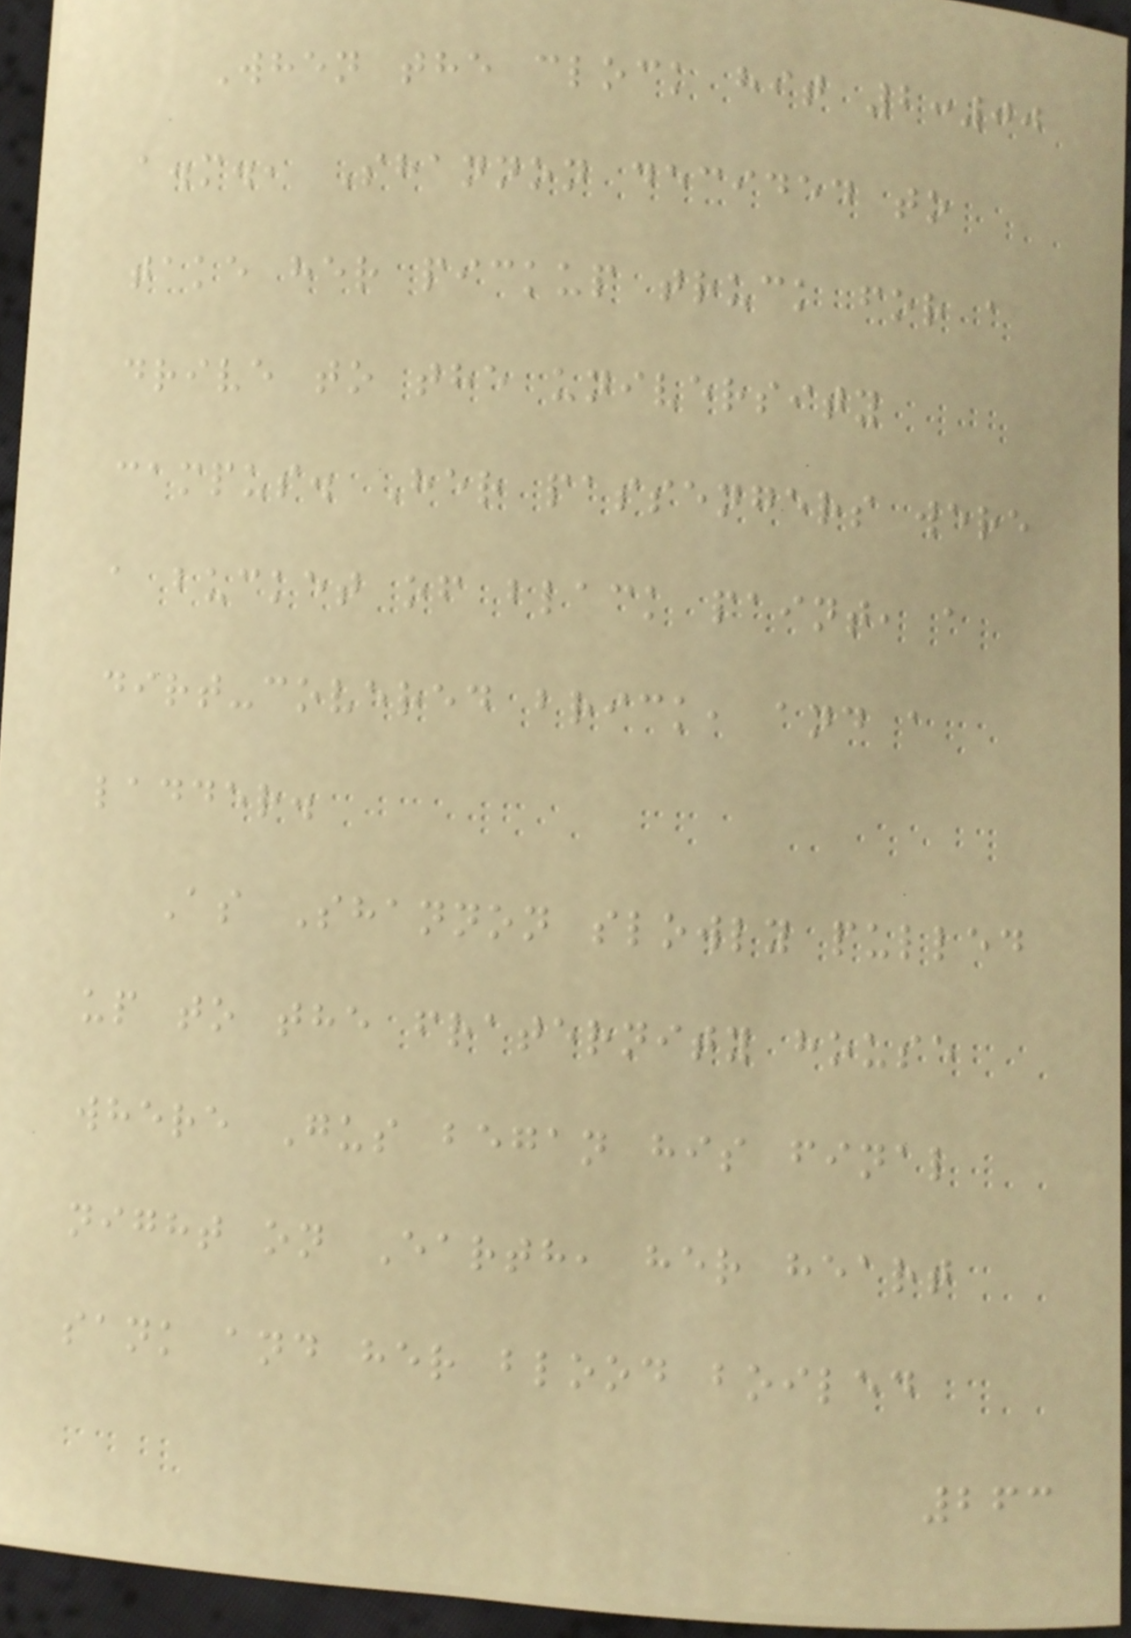When the clock hit 2:00
a.m., Shannon decided to
take her pickup truck for a
drive to the university
campus. Her passengers were
a bucket of black paint, a
dirt-covered brick, and a
ladder.
As Shannon slowly pulled
up to the fraternity house
where Gus began his final
night on Earth, her heart
sank and her blood boiled
263
